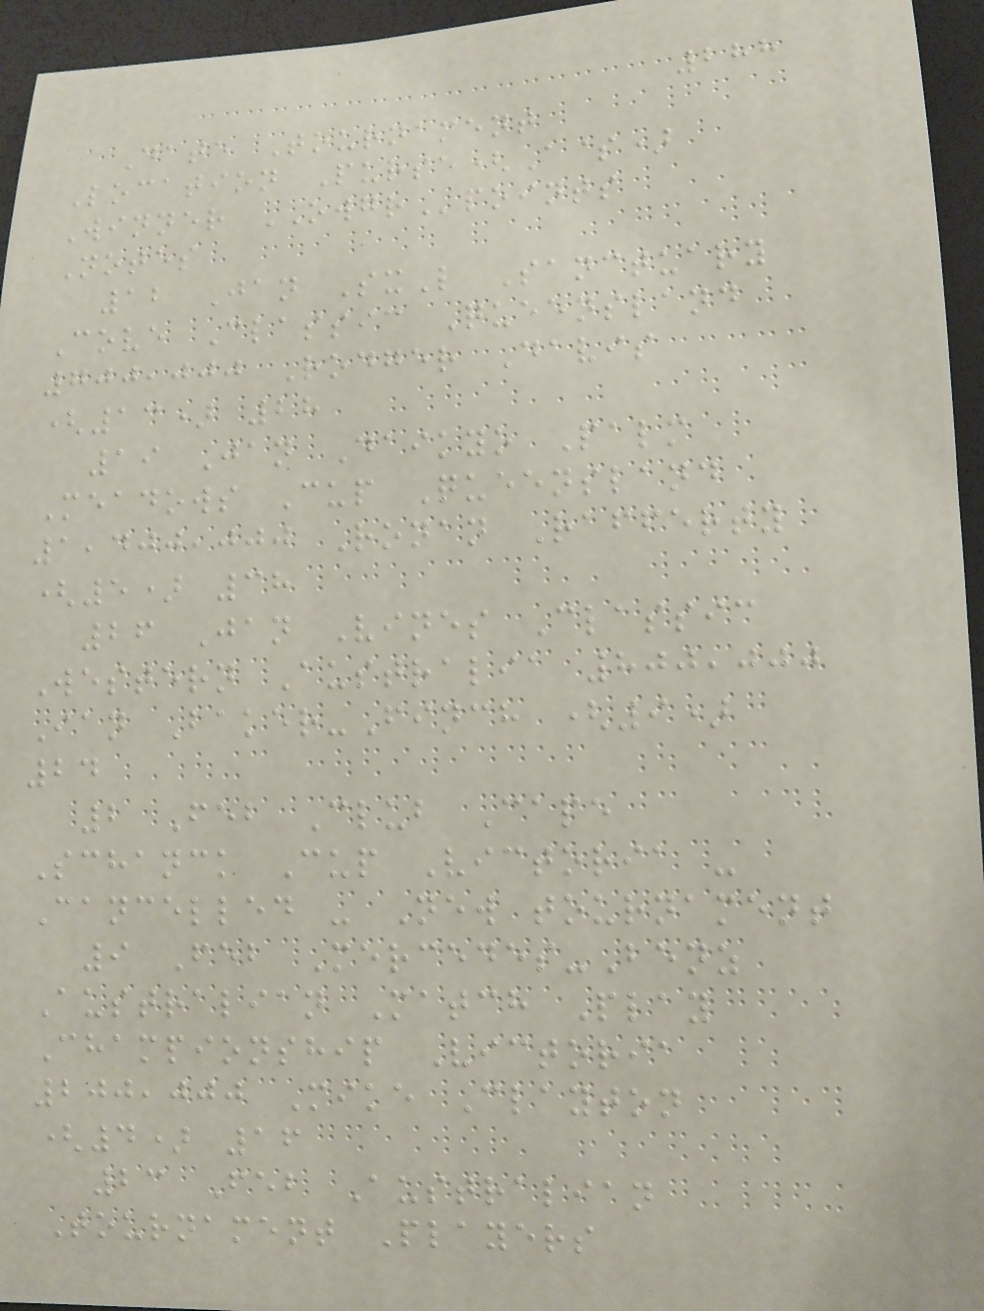288
Date Tournament
Location Purse(A$)
Winner OWGRpoints
Notes
12 Jan SxL Sanctuary
Cove Classic Queensland
700,000 Rodger Davis
(13) 28
19 Jan Daikyo Palm
Meadows Cup Queensland
1,400,000 Ronan Rafferty
(5) 38
26 Jan Vines Classic
Western Australia 800,000
Ian Baker-Finch (9)
24
2 Feb Club Cape
Schanck Cup Victoria -
Cancelled - New tournament
9 Feb Mercedes-Benz
Australian Match Play
Championship Victoria
200,000 Mike Clayton
(4) 16
23 Feb Australian
Tournament Players
